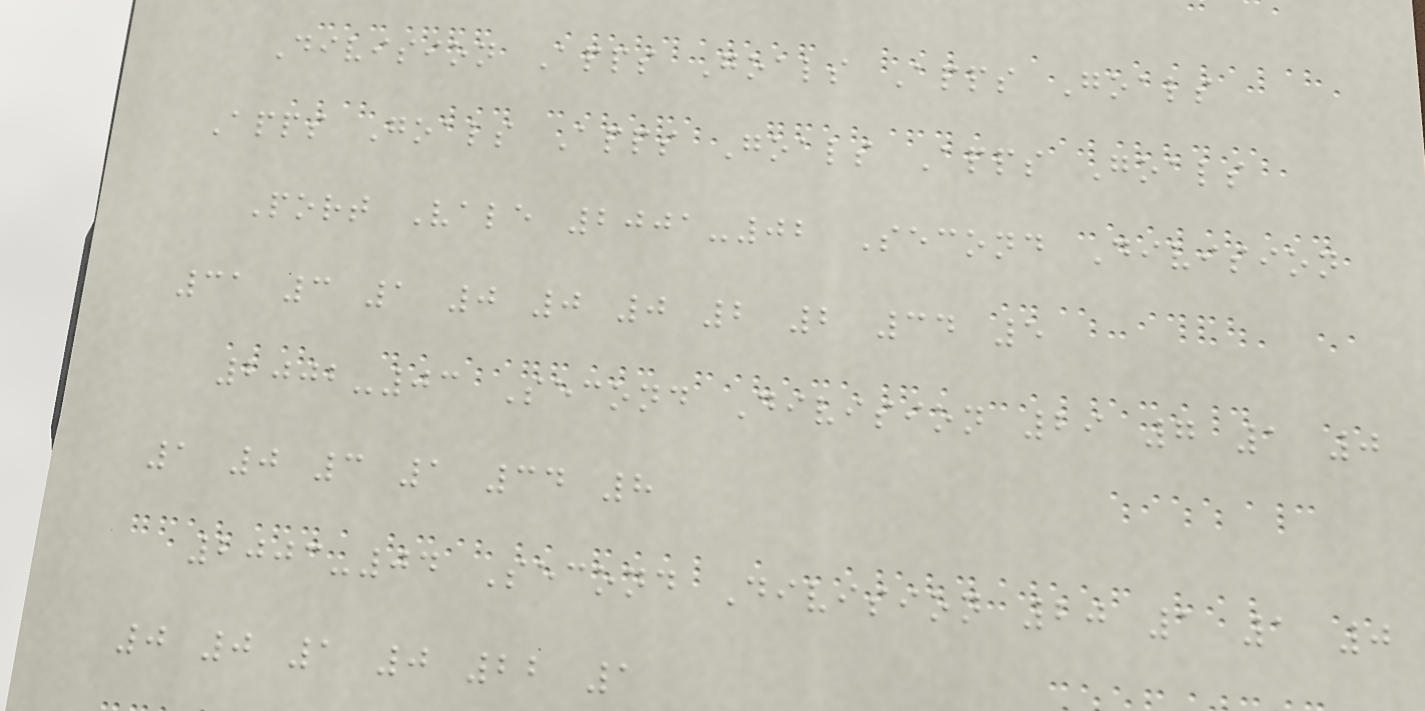Division Apps Goals Apps Goals
Apps Goals Apps Goals Apps Goals
Port Vale 2001-02 Second Division
31 3 1 0 0 0 2 2 34 5
2002-03 Second Division 29 7 1 0
1 0 3 1 34 8
2003-04 Second Division 20 1 1 0
0 0 1 0 22 1
